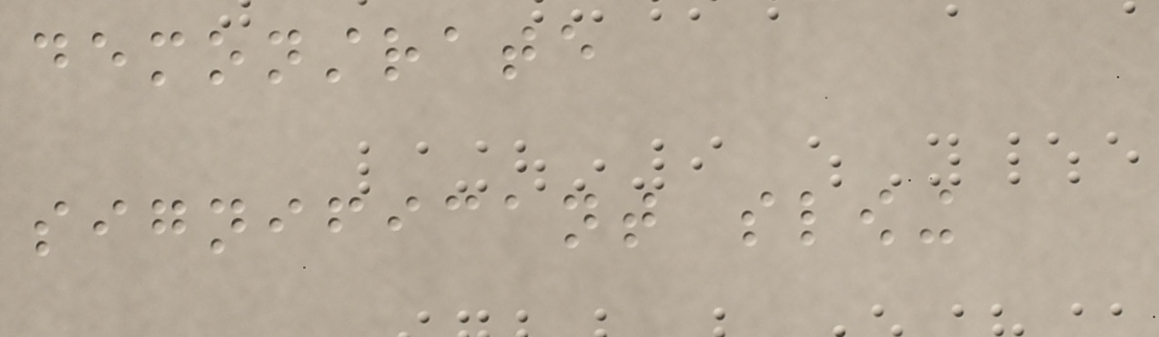demonstrate
significant slowing
